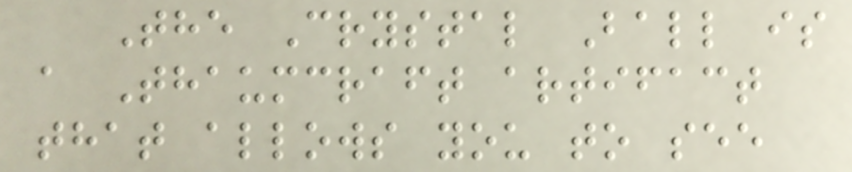The Crystal Ball is
a Thaumcraft artifact
that allows you to see
